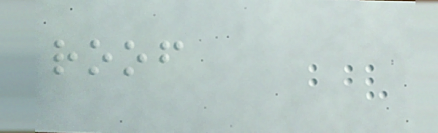roof
